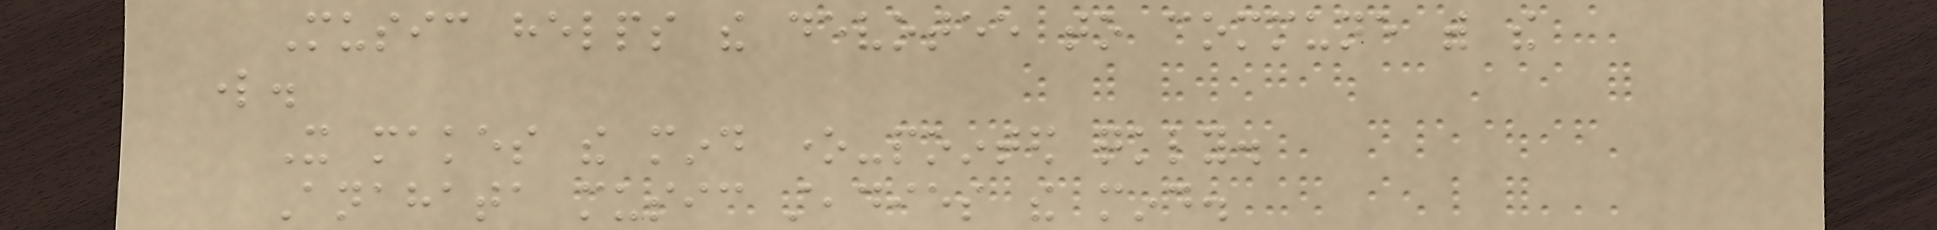Music helps the devotee to commune with the
lord.
It makes the mind one-pointed quickly.
Anahata music steadies the mind.
